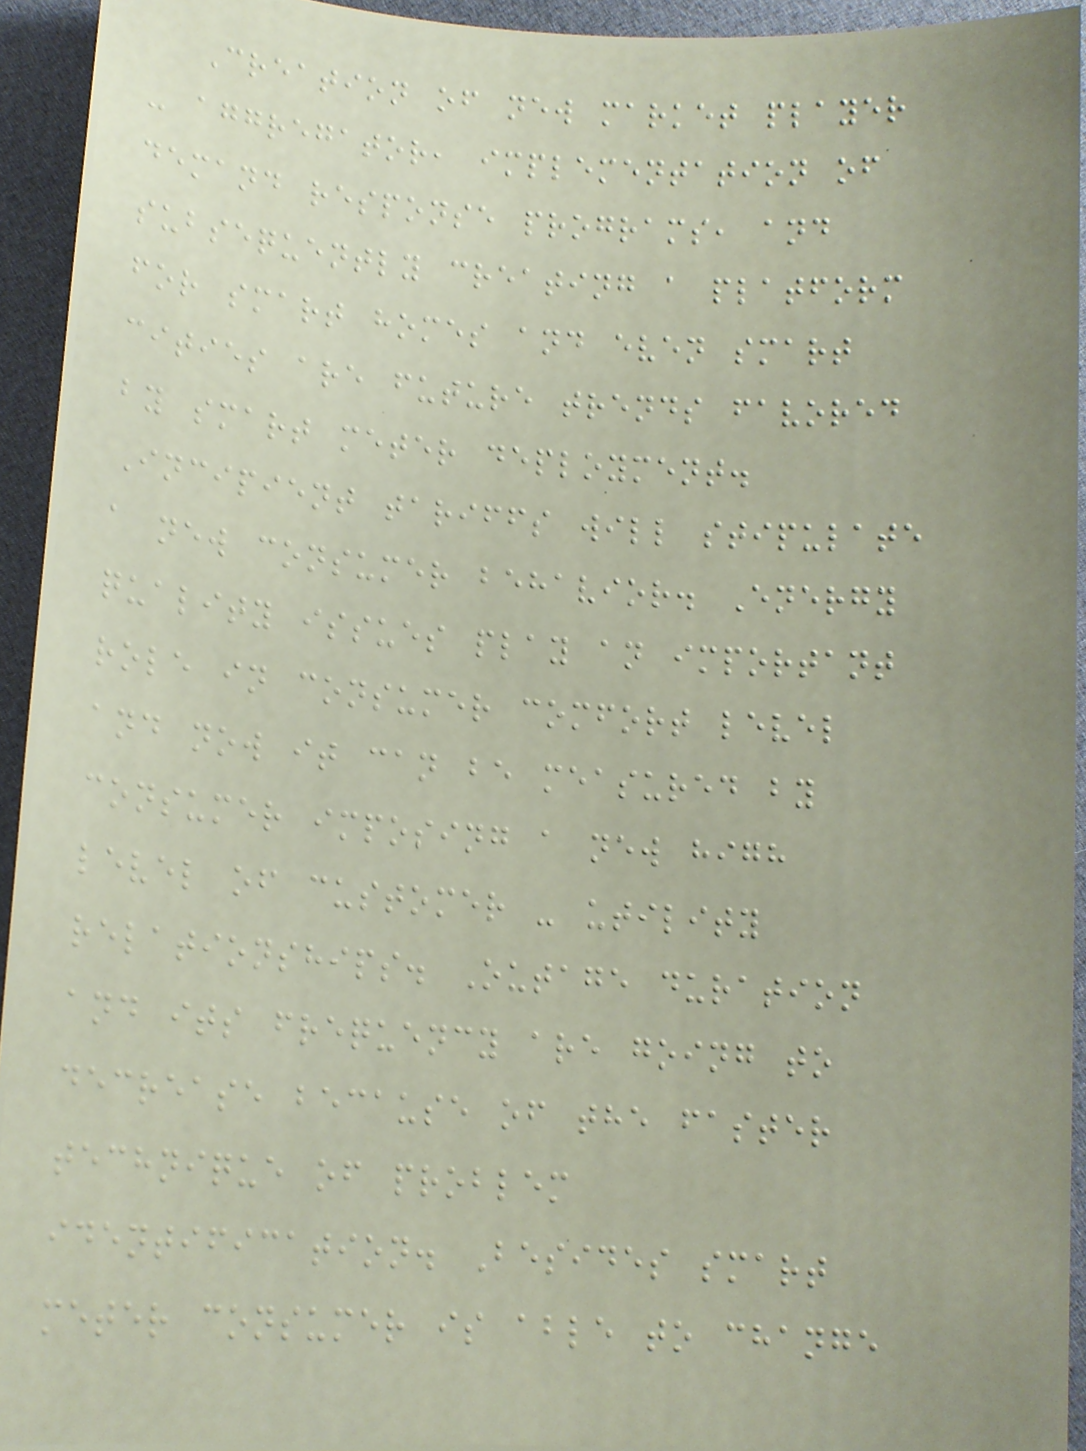Creation of new market player
- aggregator, implementation of
demand response programs, and
subsequently creating a platform
for smart homes and even smart
cities are future trends favored
by smart meter deployment.
Incipient tariffs will stipulate
a new consumer behavior. Energy
quality issues play an important
role in consumer comfort level
and now it can be measured by
consumer imposing a new high
level of customer - utility
relationships. Outage duration
and its frequency are going to
decrease because of the faster
technique of problem
identification. Besides smart
meter consumer is able to change
